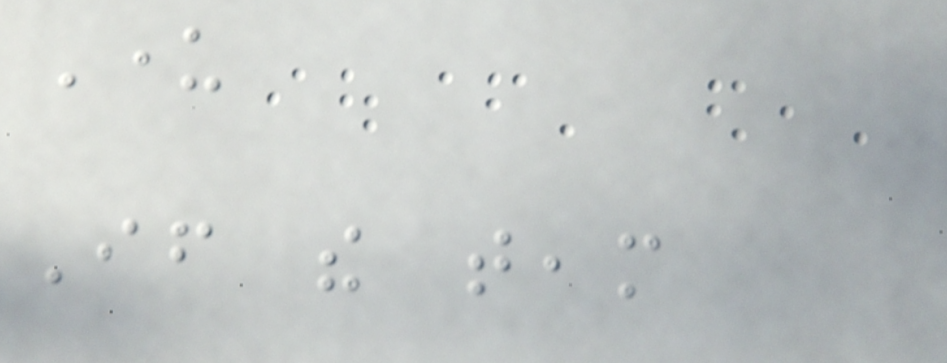Under
If the team
